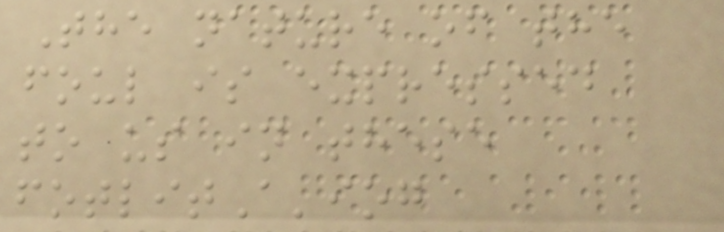The nature of the
foul is expressed
to us in these
fotlitA'iog
